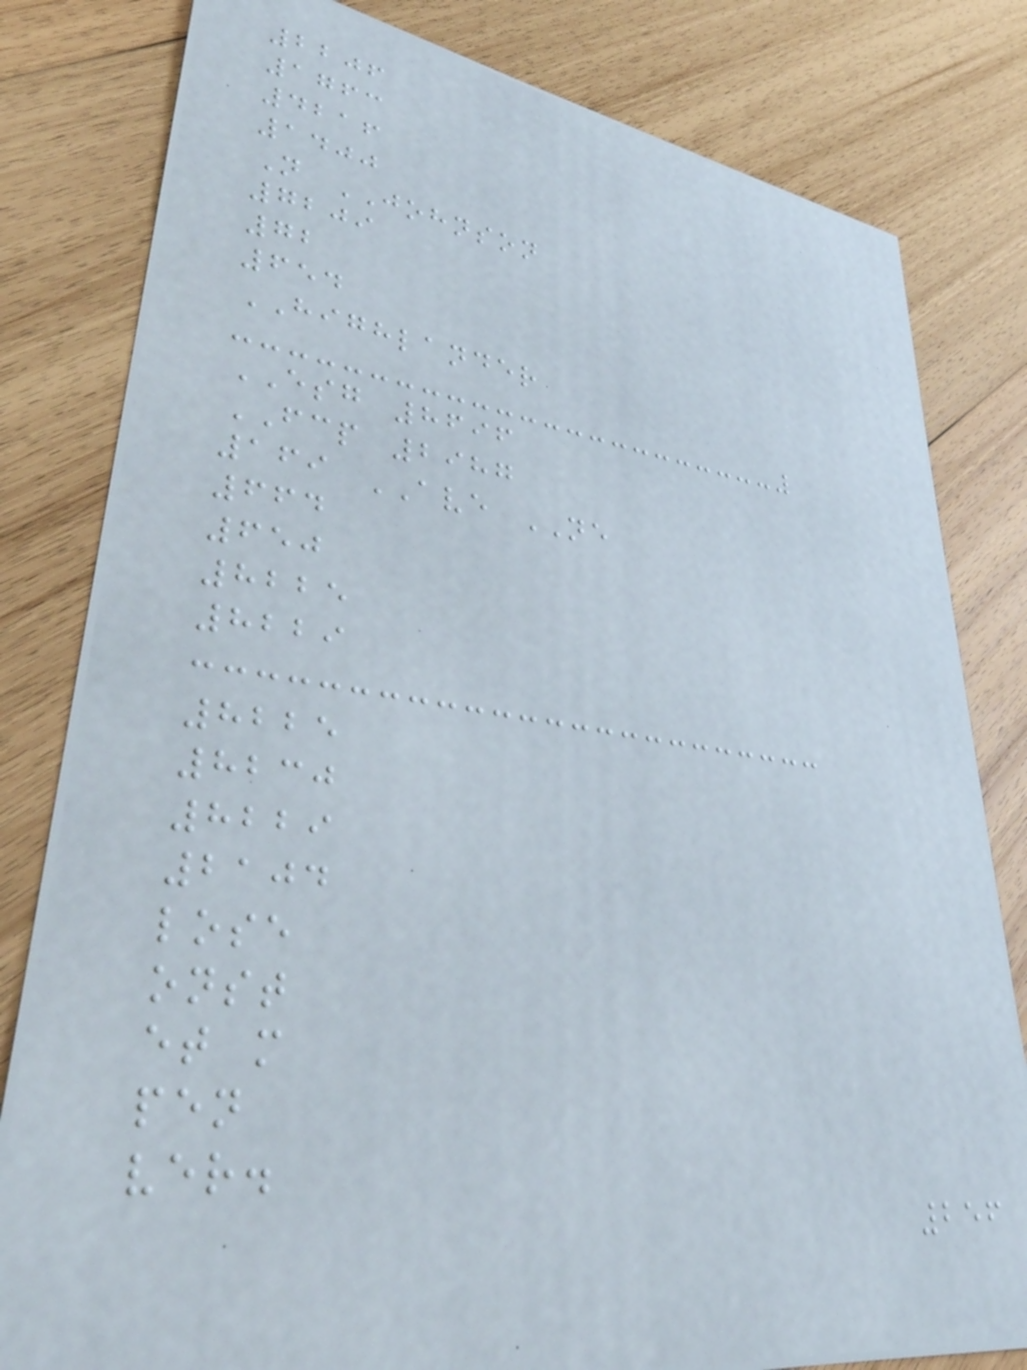2206
1763
4216
1400
N JOHNSON
7209
72
654
HIGHLANDER
ESG 8696
FCP 2987
169 AVE NE
664
650
8225
8229
8225
8230
8229
2104
lose
onst
et m
pen
ver.
256
